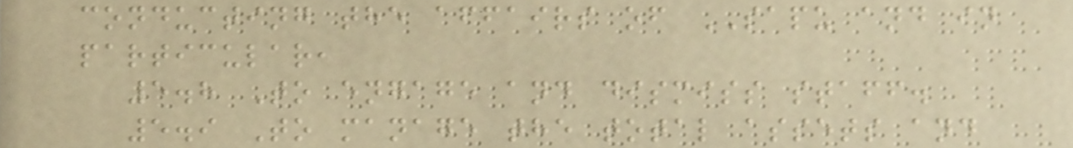conducting the affairs of SAPU and in
particular,
5.8 To engage and dismiss staff.
5.9 To manage the total assets and
